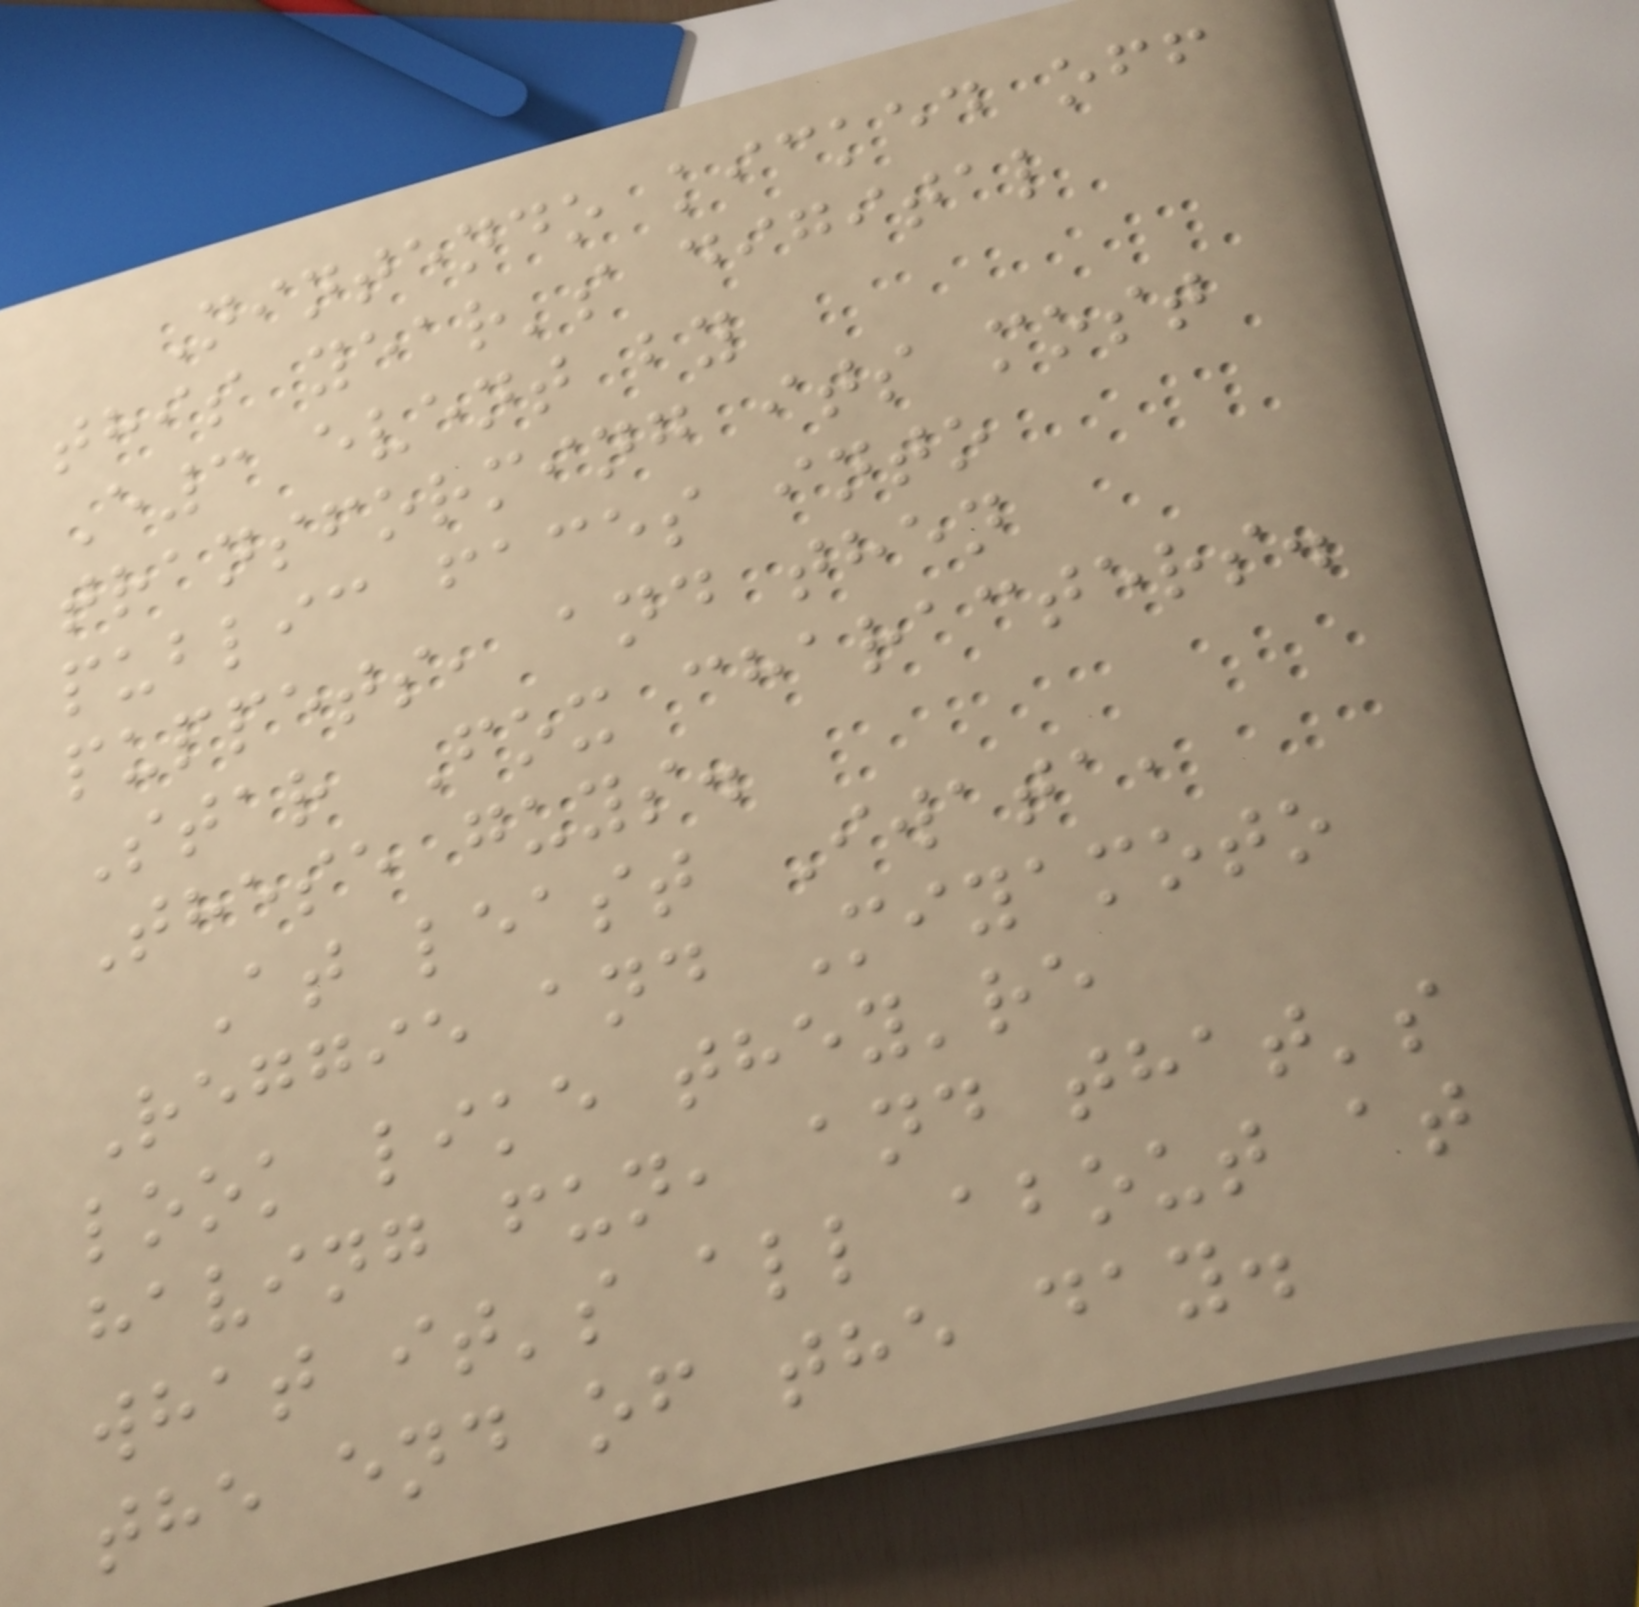Nintendo kicked off
this year's digital
E3 event by
transforming its most
public faces into
puppets, and then
Star Fox characters.
These guys.
At least Iwata,
Reggie and Miyamoto
look like they're
having fun, and that's
what it's all about at
the end of the day.
